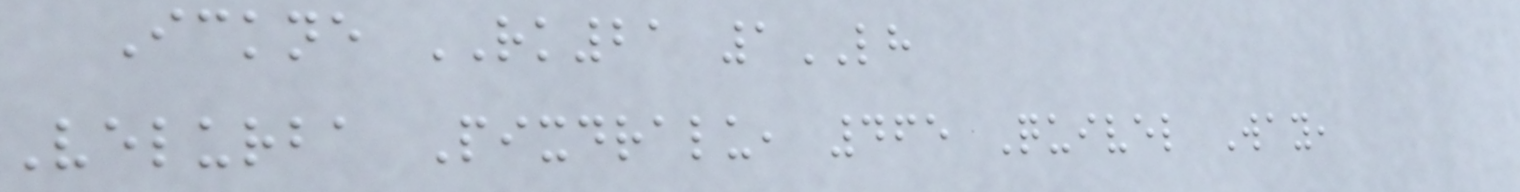Ickne RK21 1LH
Velurba Pixdralu, 465 Quivel Way,
